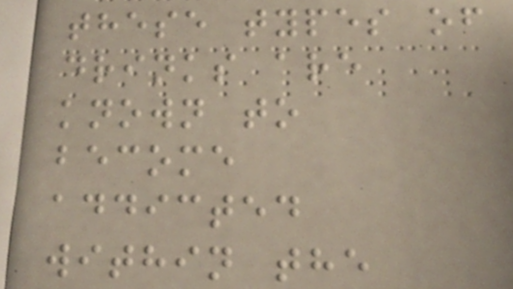these types of
drinks are
known to
become
addicted
within the
